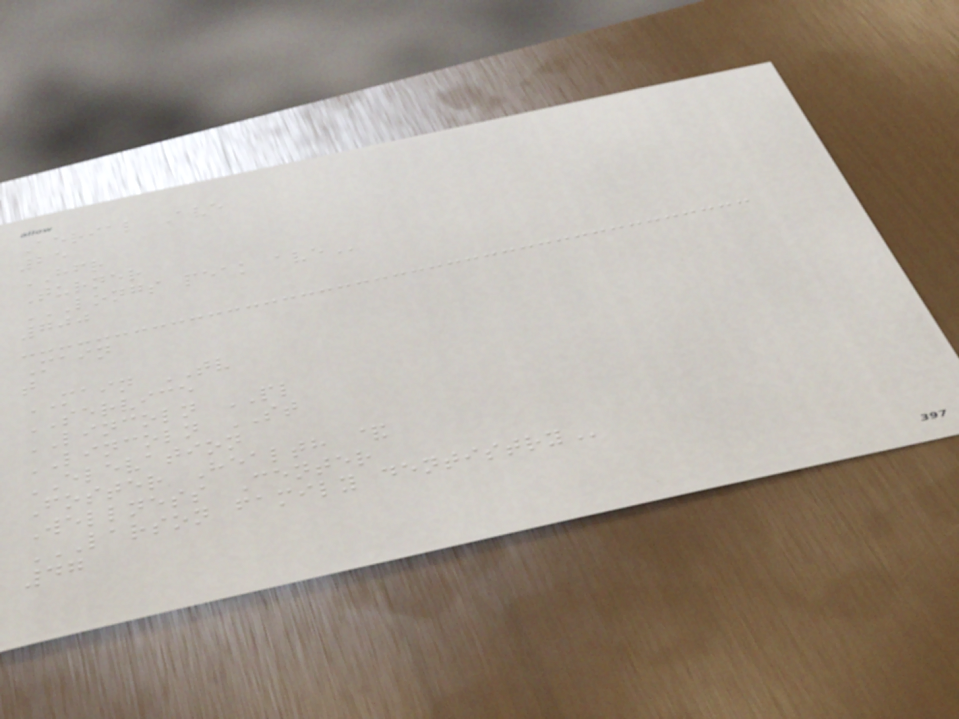Aerial Ave
25
HFR
Turner
LONGS PEAK AVE
700
Main
t
MAIN TV
SERVICE
LINCOLN PL
LINCOLN ST
ELEVATION
Foster Health &
Wellness Center
LARSON FAMILY DENTISTRY
47
